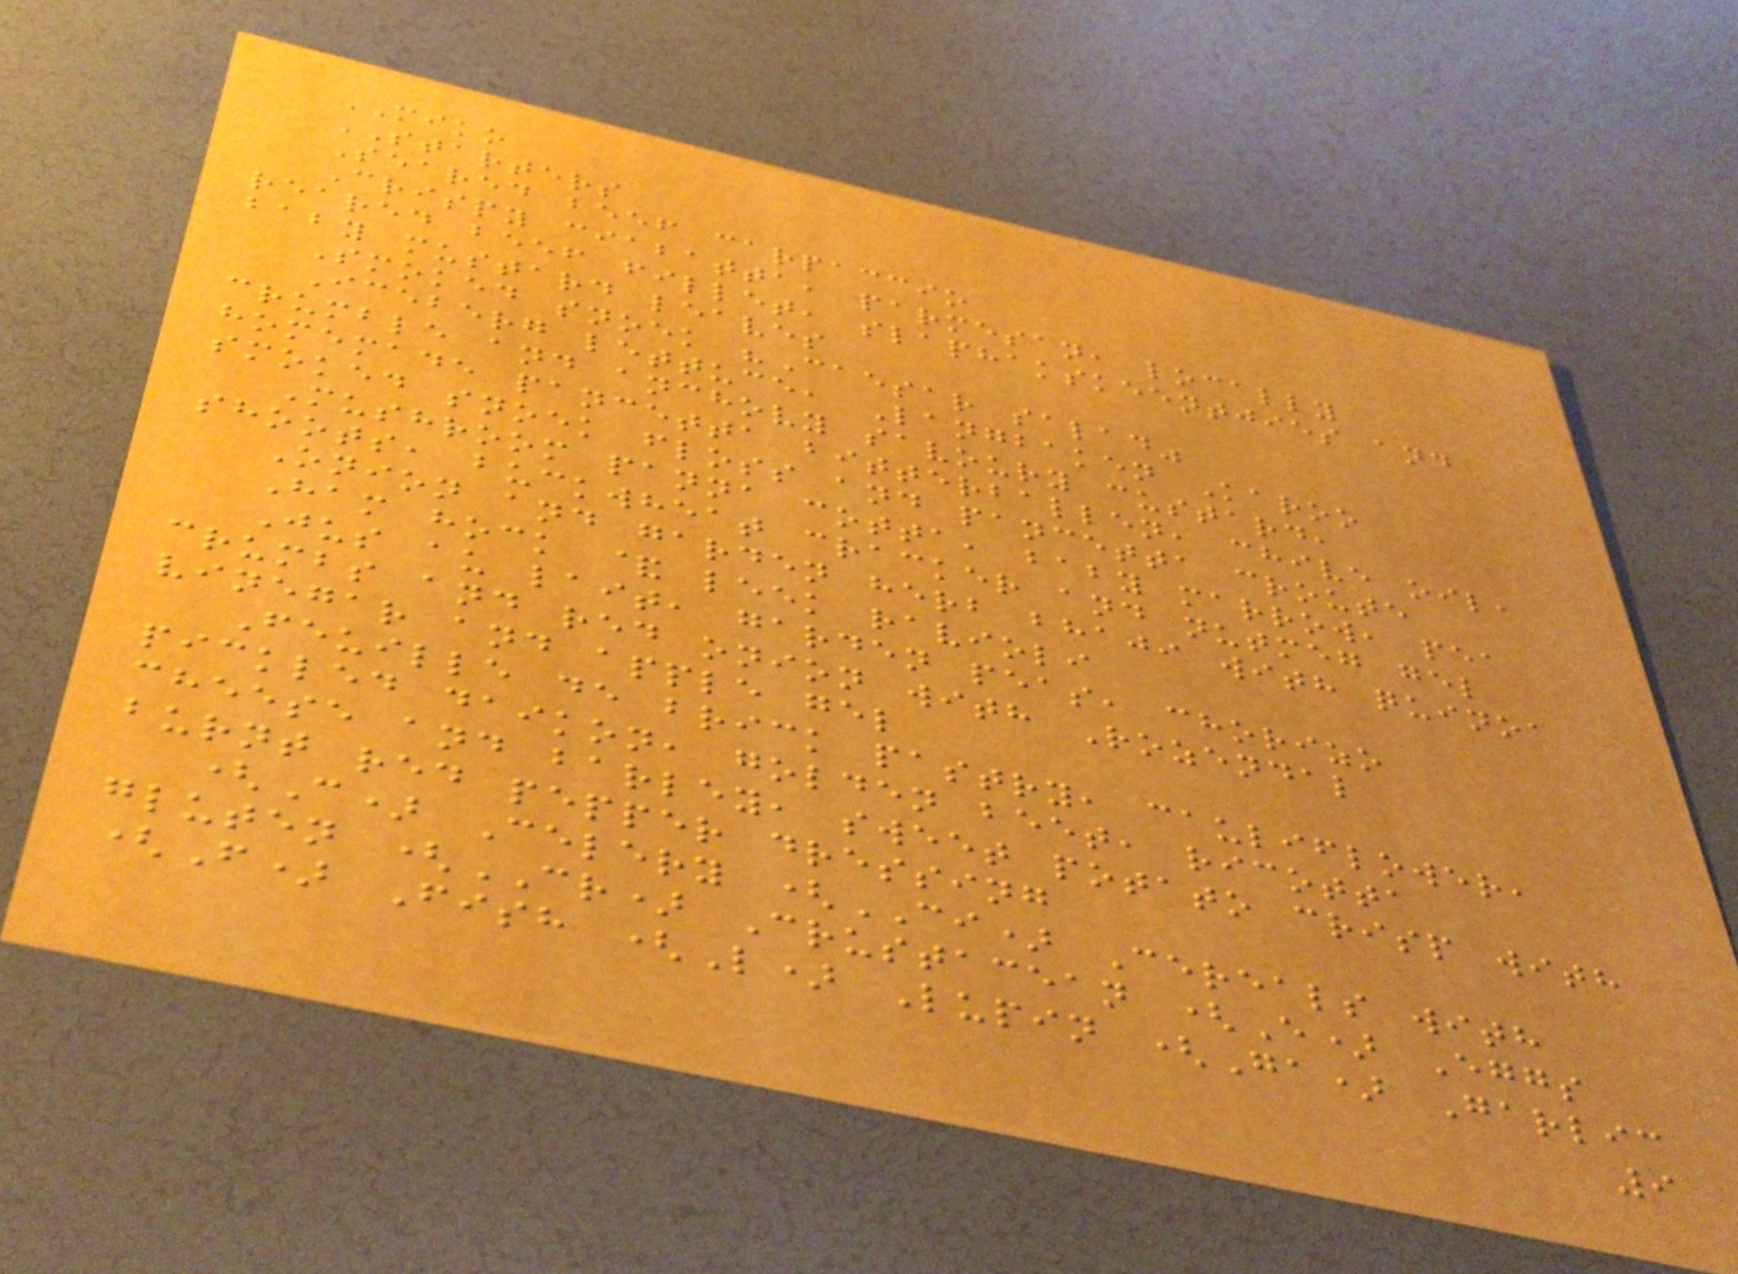MIKO
STARTERS
Seared beef carpaccio
Crispy ciabatta, parmesan, locally
reared beef fillet, slaphakskeentjies and
baby mustard leaves
Smoked snoek "Caesar salad"
Iceberg lettuce, Langbaken Karoo
crumble and anchovy savoury custard,
homemade pancetta bitterballen, chive oil,
smoked snoek floss and pancetta croute
Mushroom panna cotta, baby marrow, pea
shoots, buckwheat cracker and nutmeg gel
Onion and garden herb bhaji with quinoa
Ham hock & leek ravioli
Jus au lait, garden peas, chorizo
crumbs and red onion with Rozendal
vinegar and apple gel
Feuille de brick pastry, cauliflower,
pickled daikon, golden beet, ricotta
cheese and barley, sweet potato crisp with
burnt red pepper dressing
(C) Celery (CI) Cereals with
gluten (CR) Crustacean (E) Eggs
(F) Fish (L) Lupin (Ga) Garlic
9
